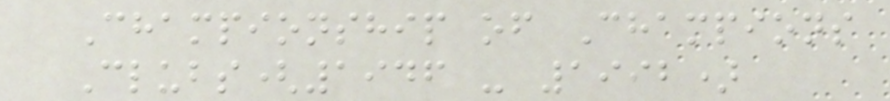Championship of Champions
Clubs(1946 - 1992)
